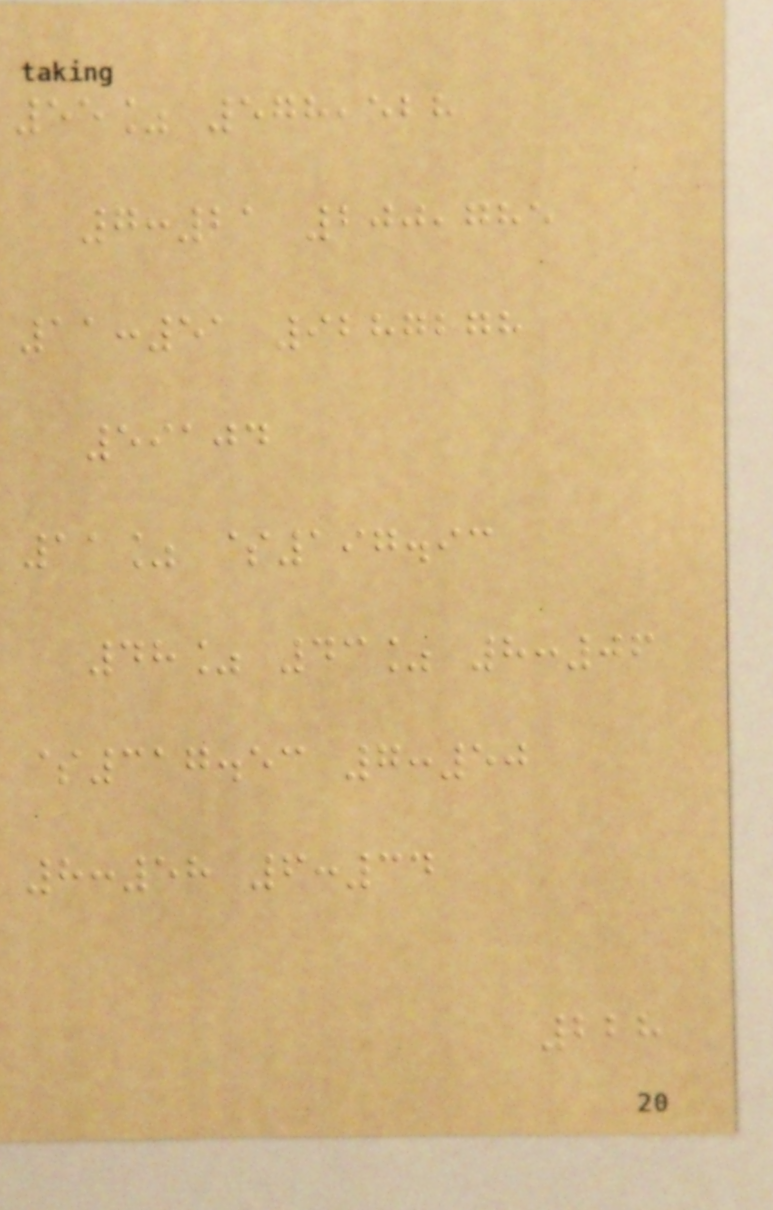55% 578,528
7:21 200,785
11:51 9287278
59104
11% $197.93
48% 43% 8:06
$317.53 7:50
8:58 6:34
228
